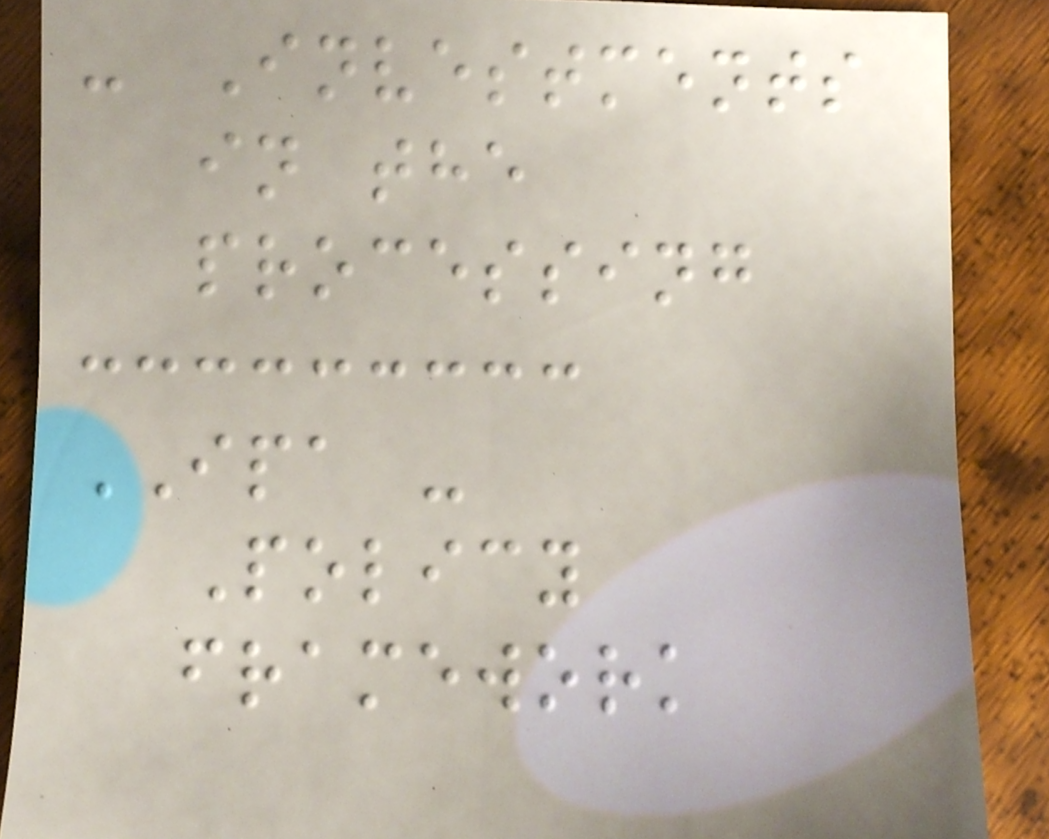- Investments
in the
processing
IPA -
Policy
framework
